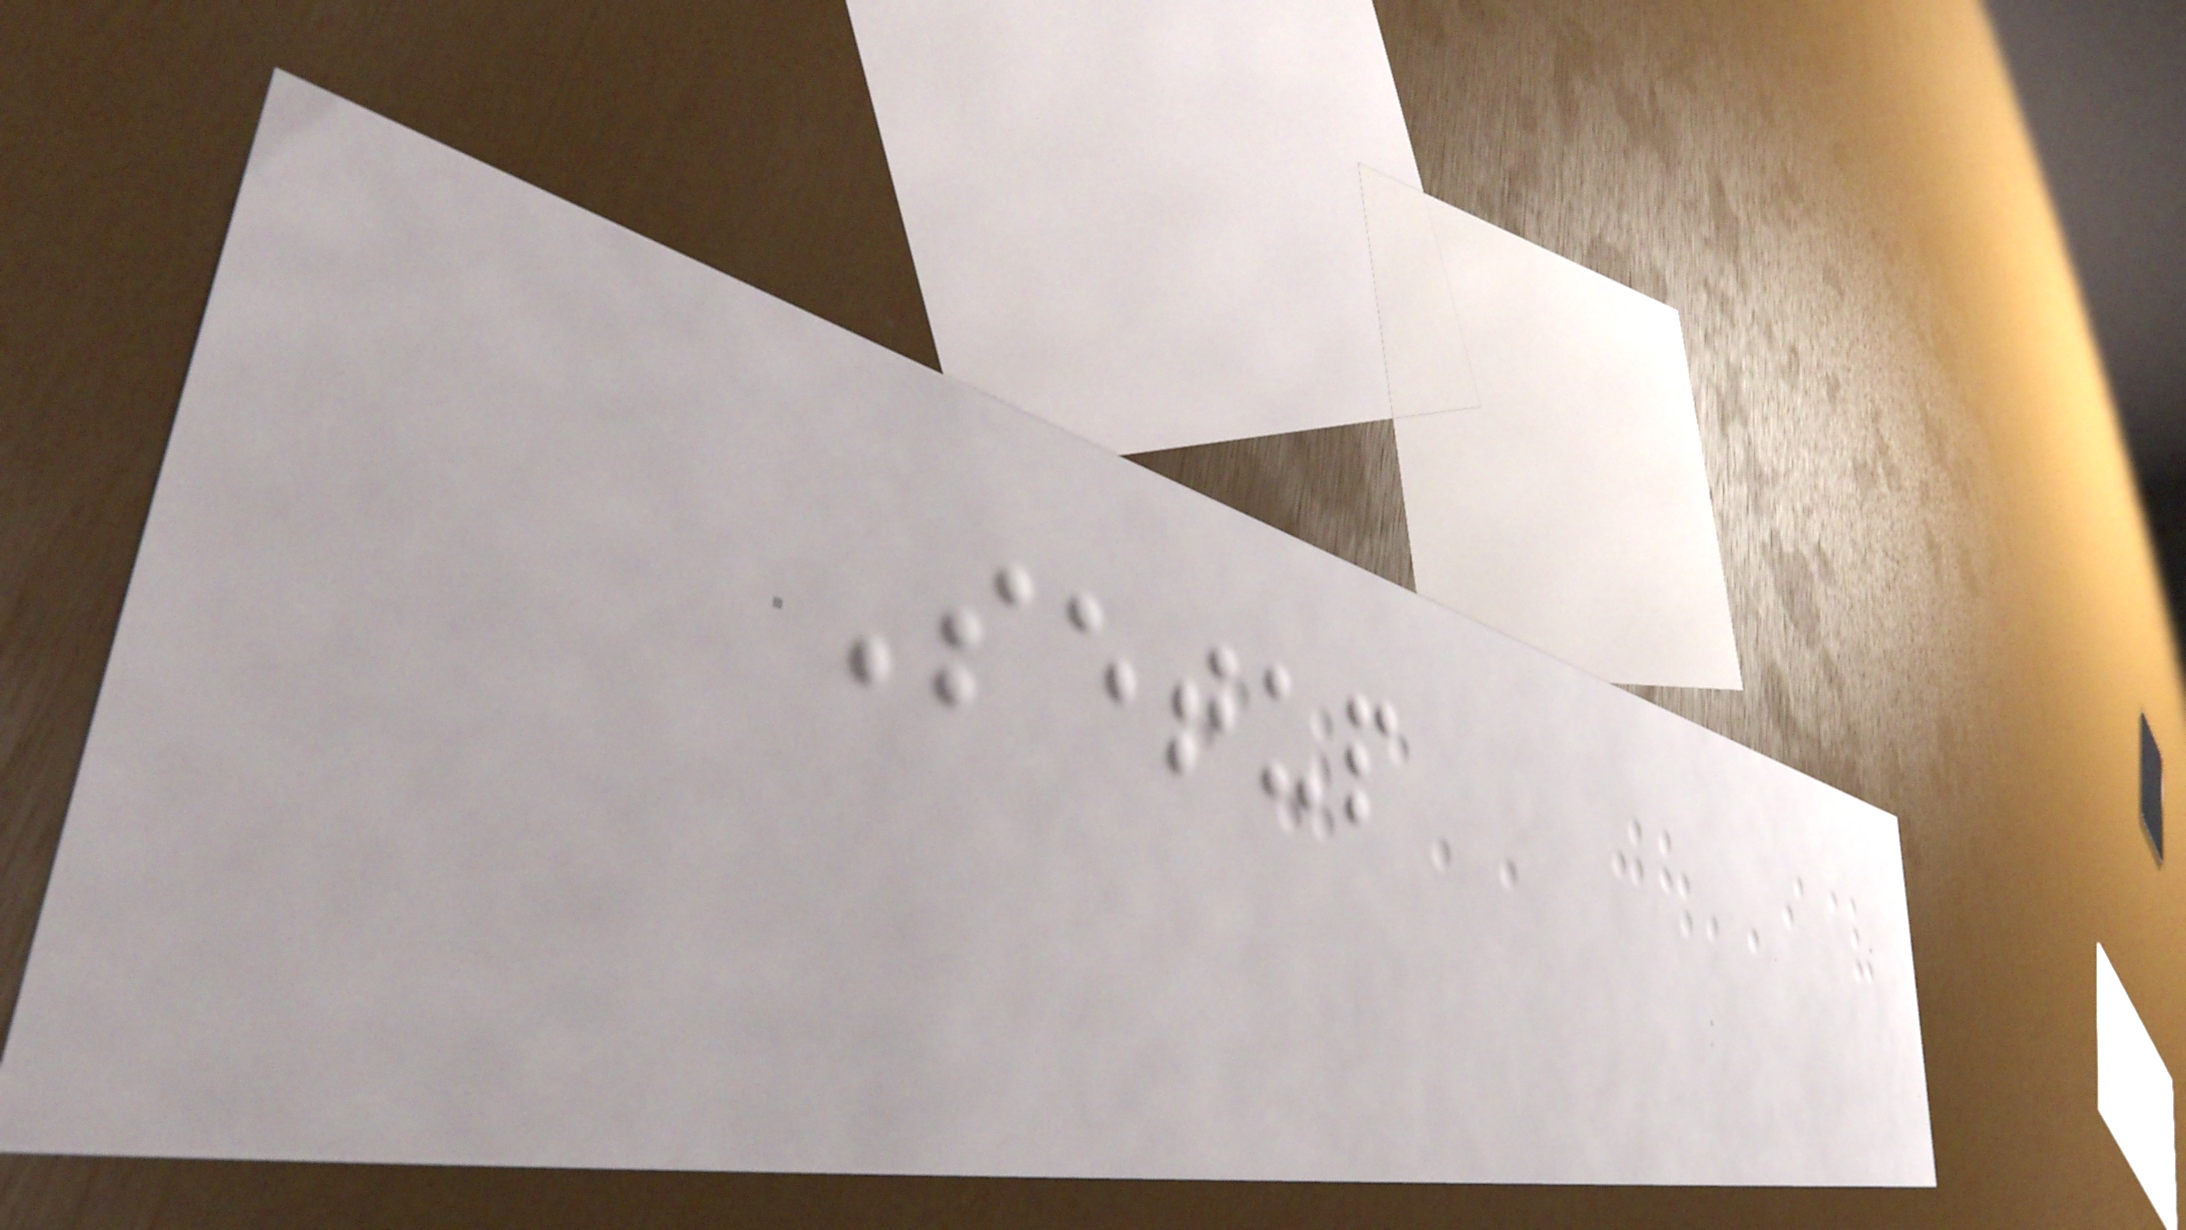Setup
